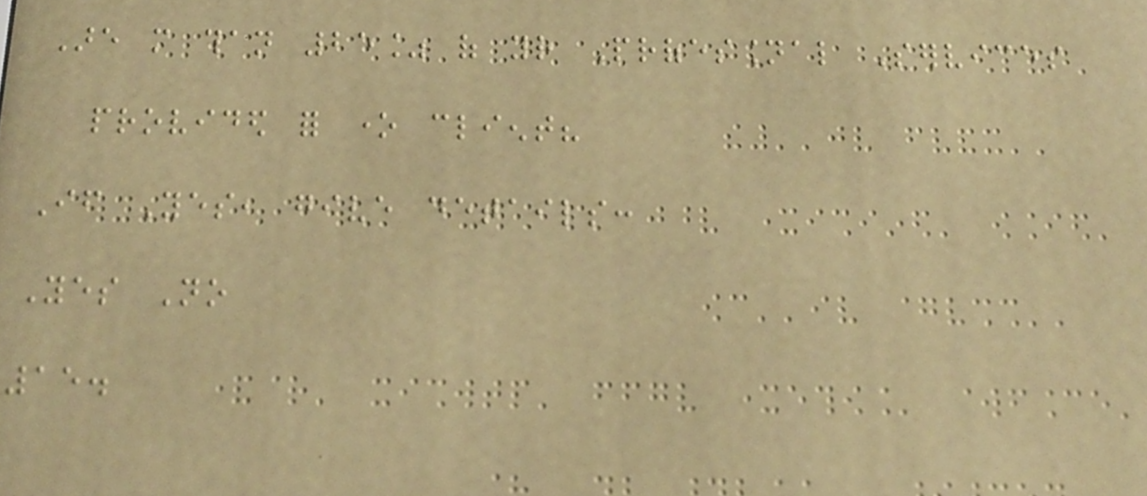Are more than 25% of your Professional Services
provided for one client?
If Yes, give details:
Yes No
15.
